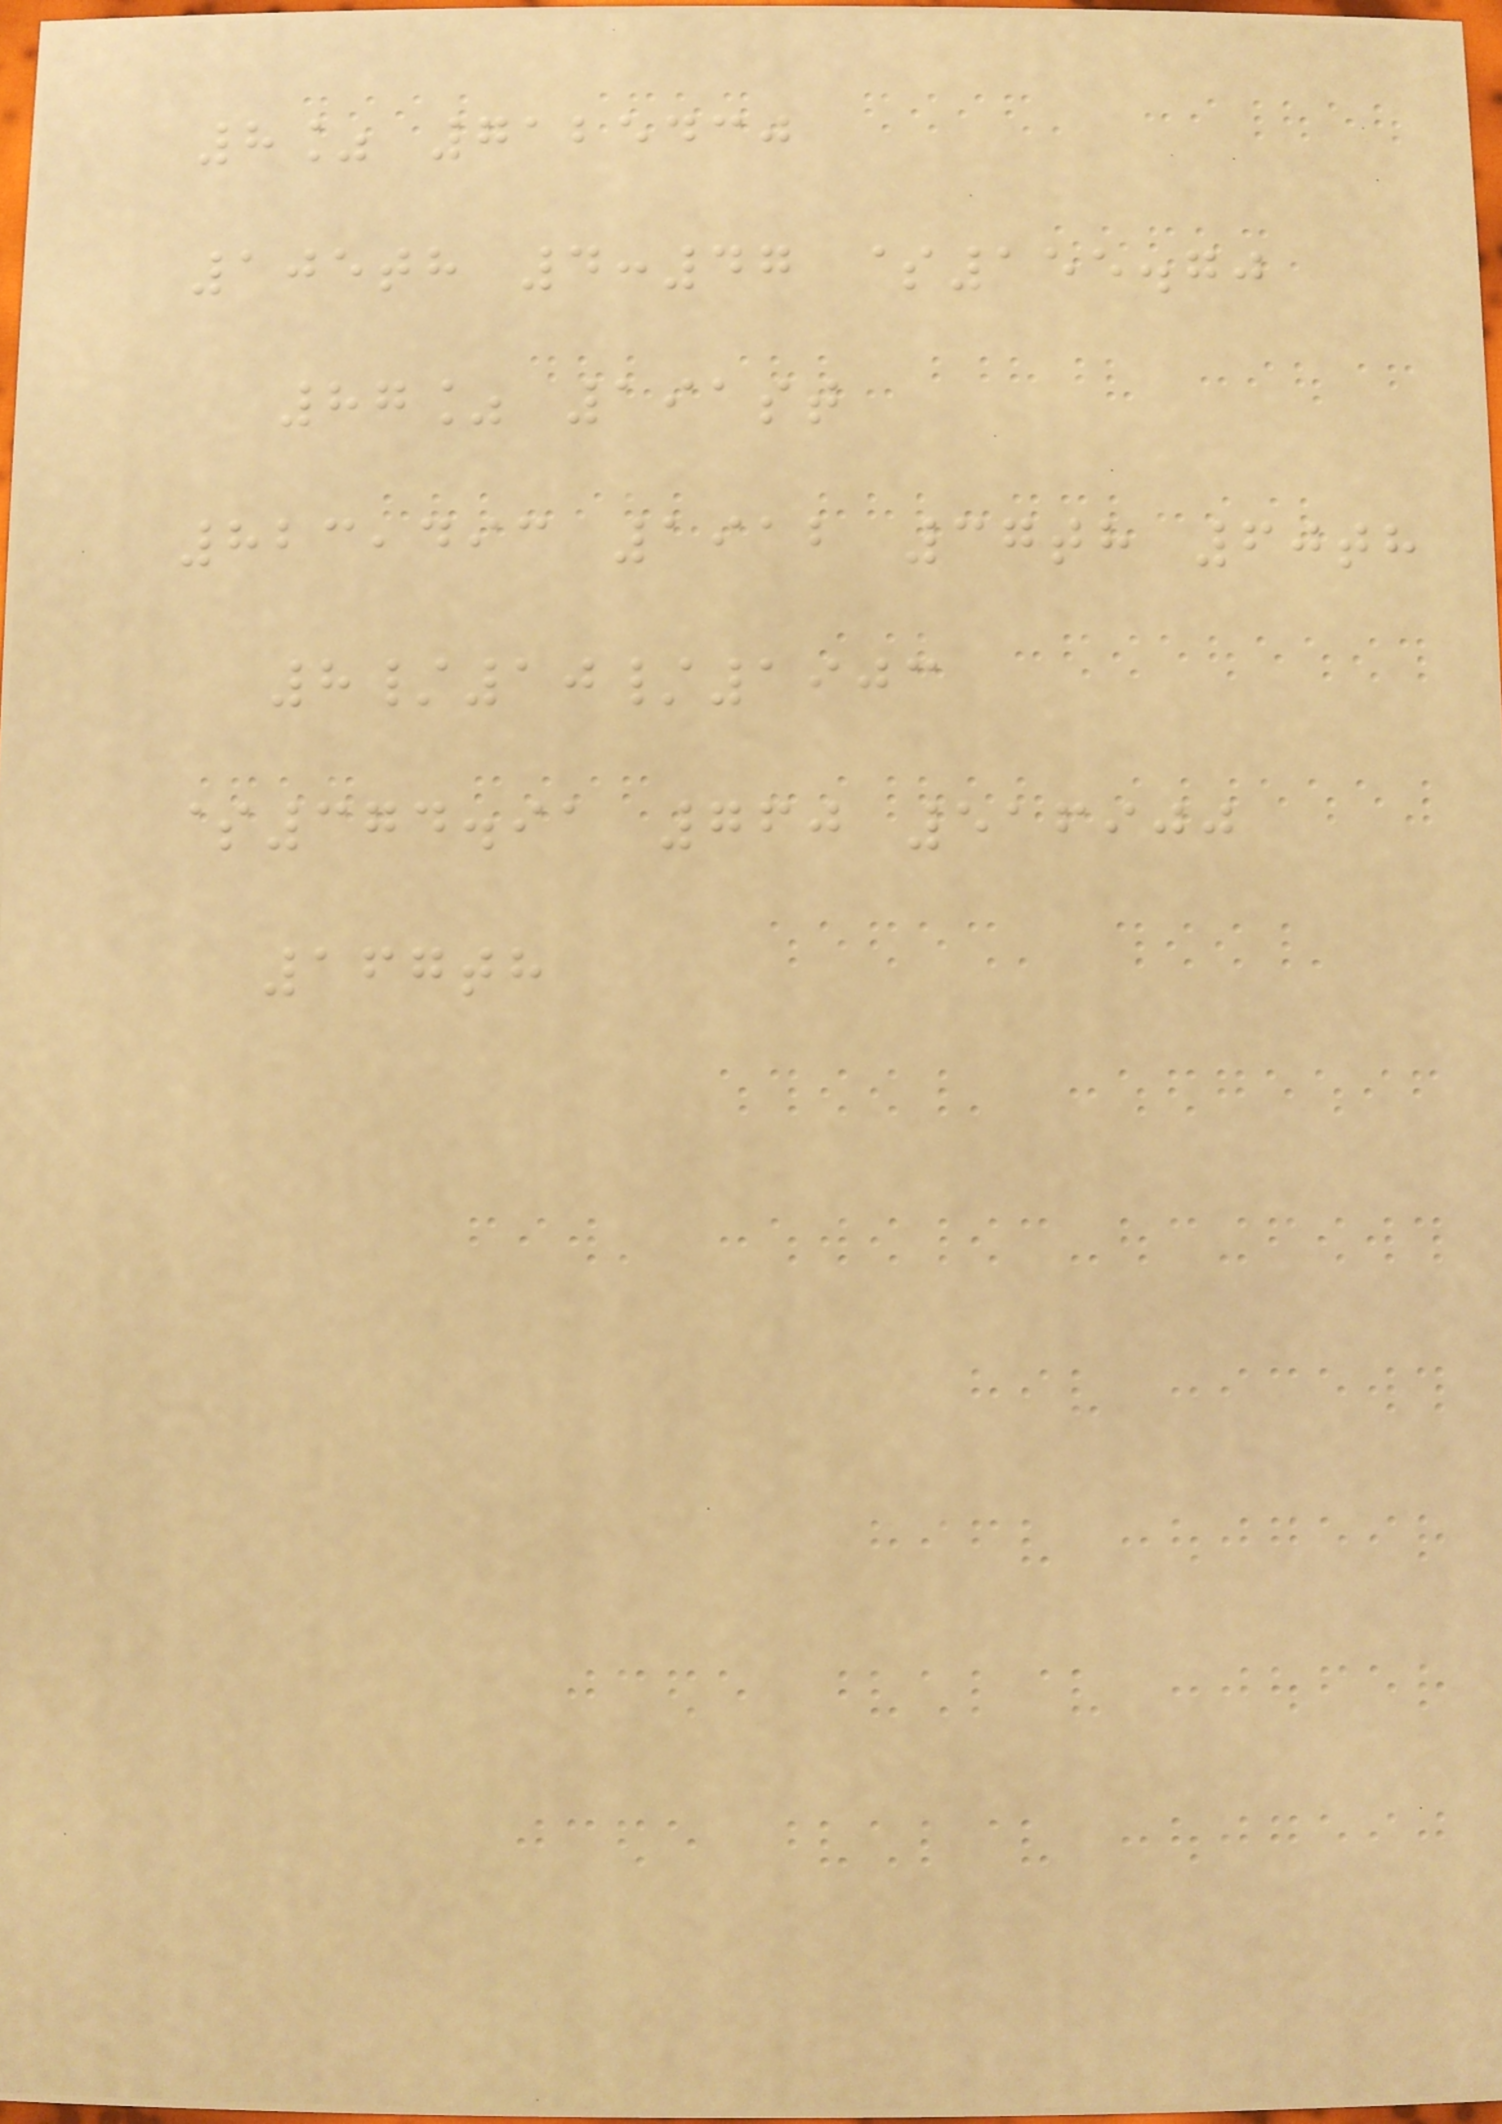8% 7125430
105th 4:47 $155.70
87% 191st
823,493 1912 37th 60th
8/10/1903
$374.91 760 516900
167th
